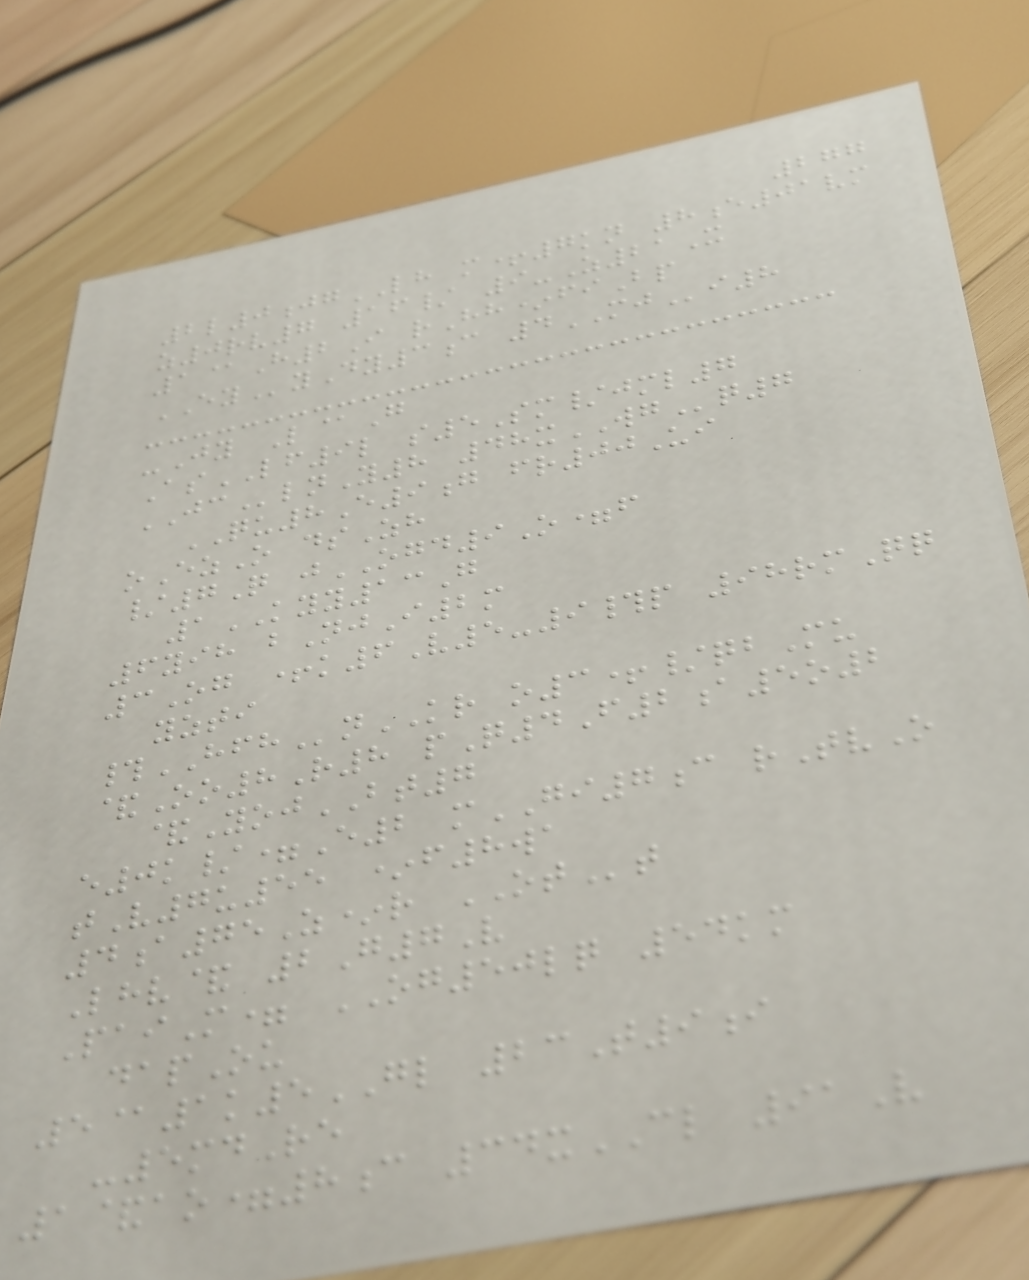277
2l0jgLH m+7kn 8e01vm
z0rv7 16/ 9-Z21X
1@H2I rHh*fiBp
EYyDy3c 4MJi8
-Jy L@G
AsLF9l s5Sm/jml7
JClnY8 48xWGq7
QU8E9g fr00Ui
oEzO dsZh
/7Q jOGD9O=f
1KYY13G
6yih bNjI2m
3Og +k6V5-9#p 98rmQq
yzti
#HFHnKR o3+/qbMu
&Oo8R8 pQ4F2a5o2
&YojBT7
e0k/=E2 mGI7c rTvO
tV7u55 *f8wa
4a75Z*r OTt
Lhv& 2G7V
PaiM= OG50lq 54km
dapOu
5@1k5GL 23T9i
-5mdRe
1&ao=8c 34xCL 91V
